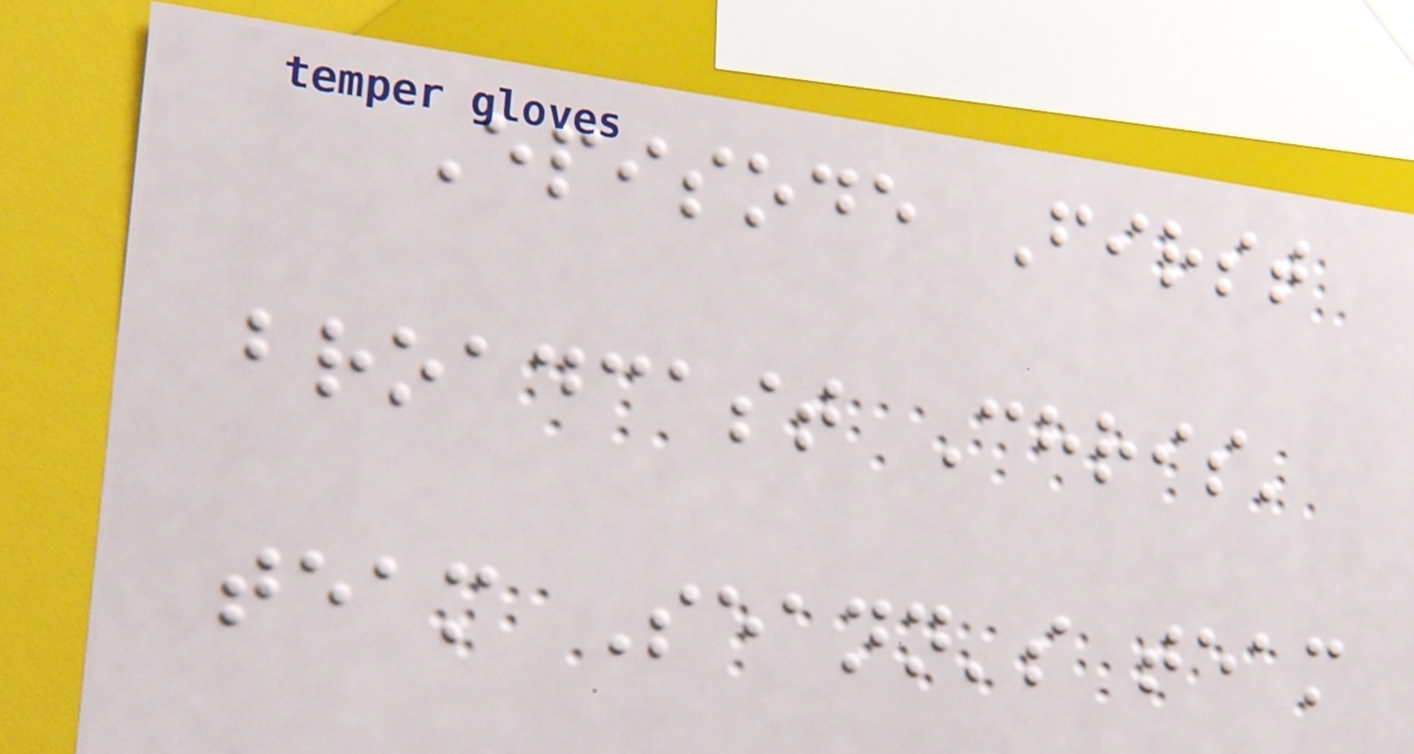Episode First
broadcast Chris'
team Seann's team
